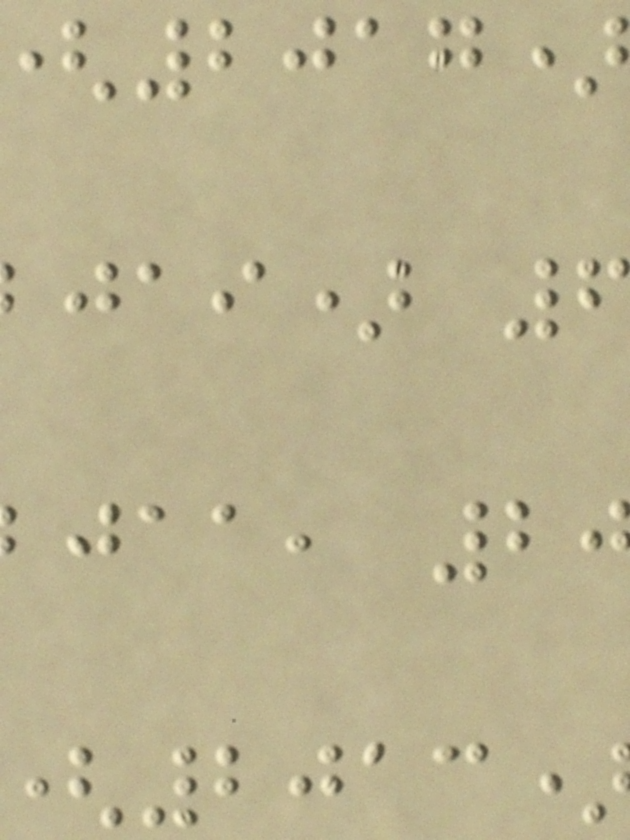2017)
jaa, 2
